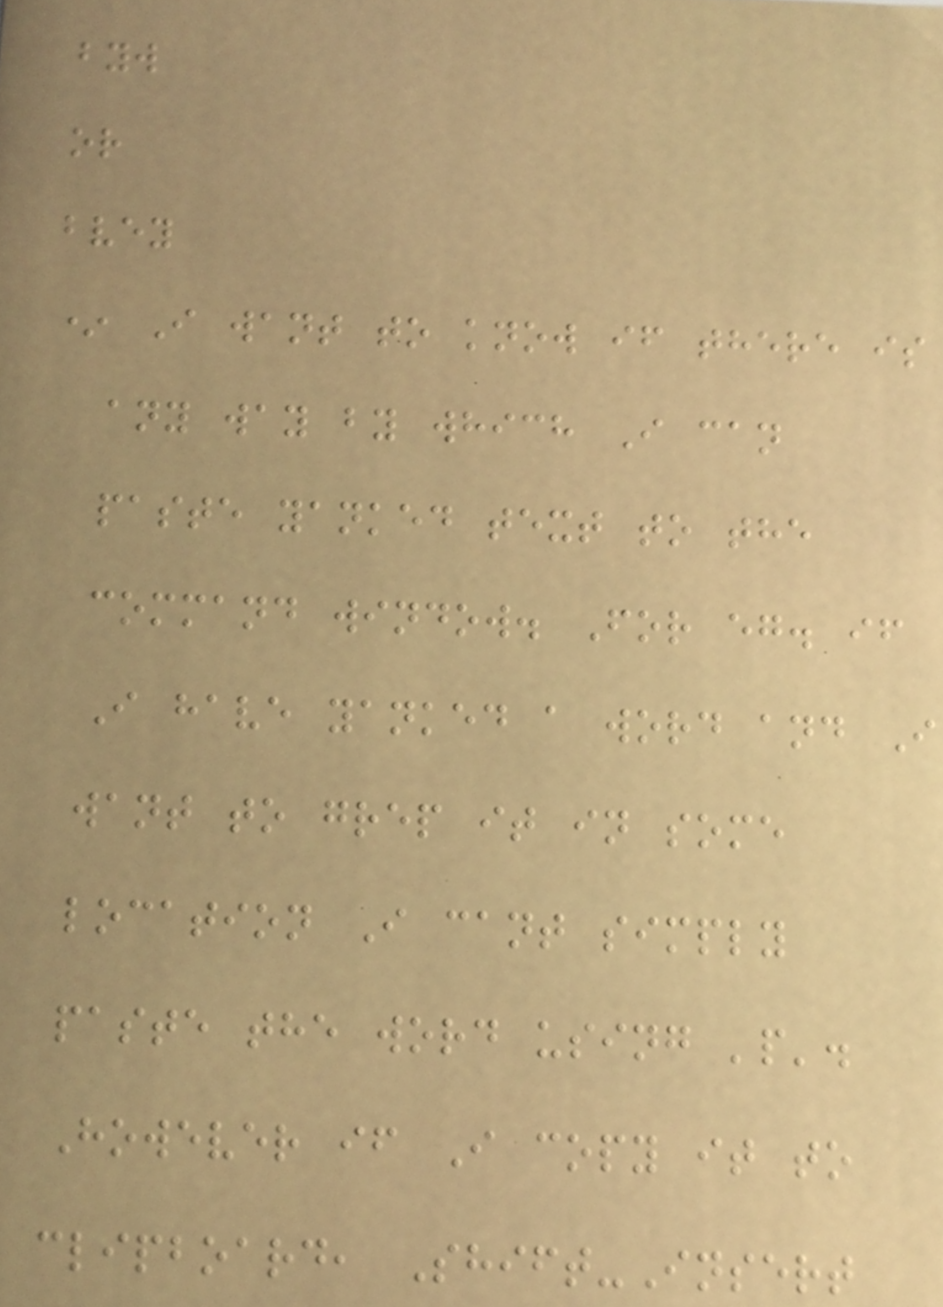byw
or
bvey
* I want to know if there is
any way by which I can
paste yanked text to the
command window. For eg. if
I have yanked a word and I
want to grep it in some
location I cant simply
paste the word using 'p'.
However if I copy it to
clipboard, Shift-Insert
